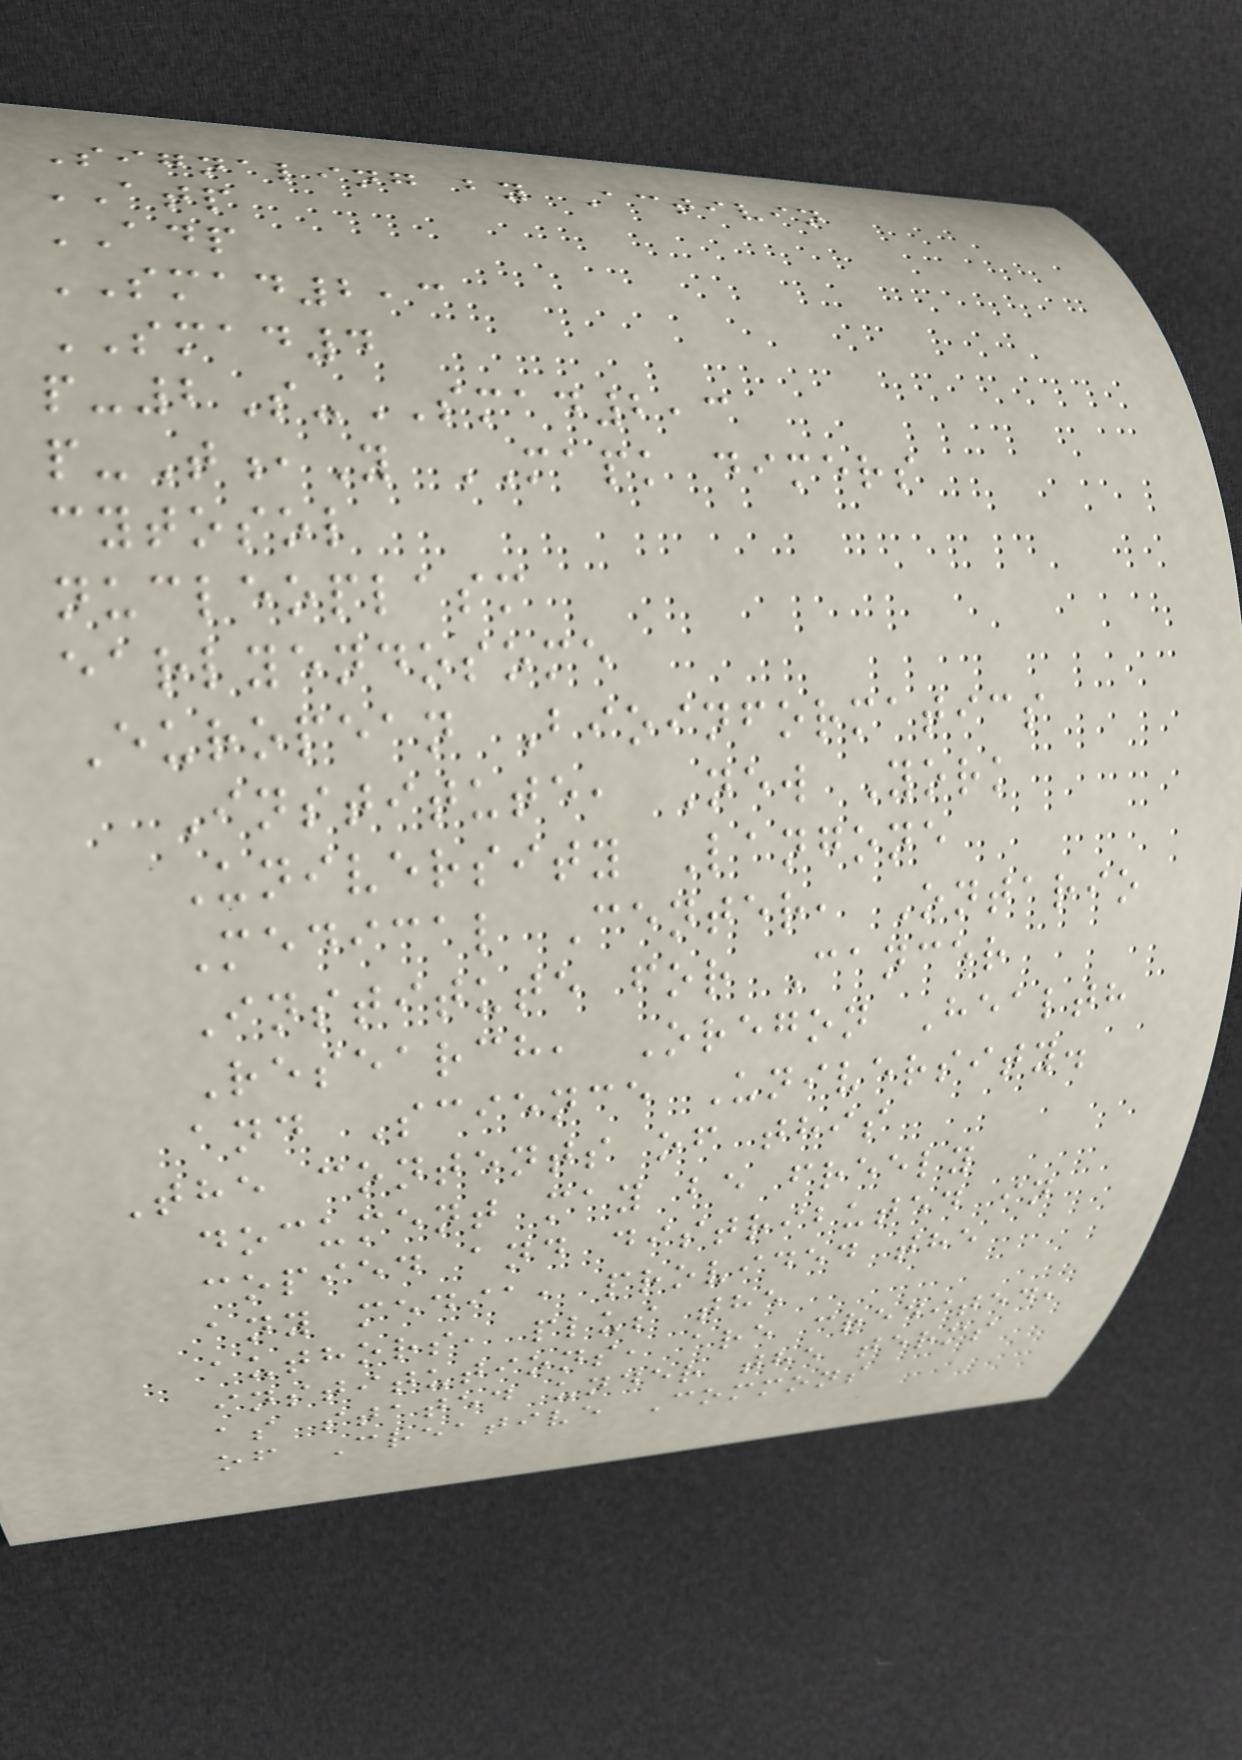Signaling by Activin
ATP
ADP
SMAD2,3
SMAD4
p-2S-SMAD2,3
p-T,Y MAPK dimers
cytosol
nucleoplasm
earlyendosome
European Bioinformatics
Institute, New York
University Langone
Medical Center, Ontario
Institute for Cancer
Research, Oregon Health
and Science University.
The contents of this
document may be freely
copied and distributed in
any media, provided the
authors, plus the
institutions, are credited,
as stated under the terms
of Creative Commons
